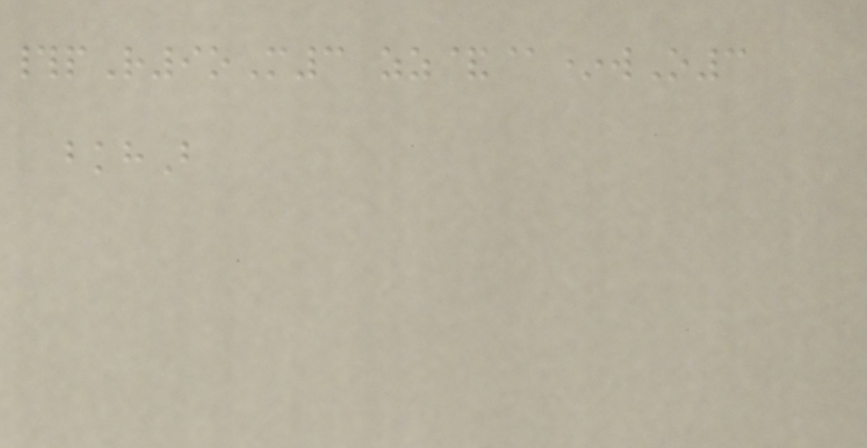#pR9oM3 zz&@*wO3
bkhB
